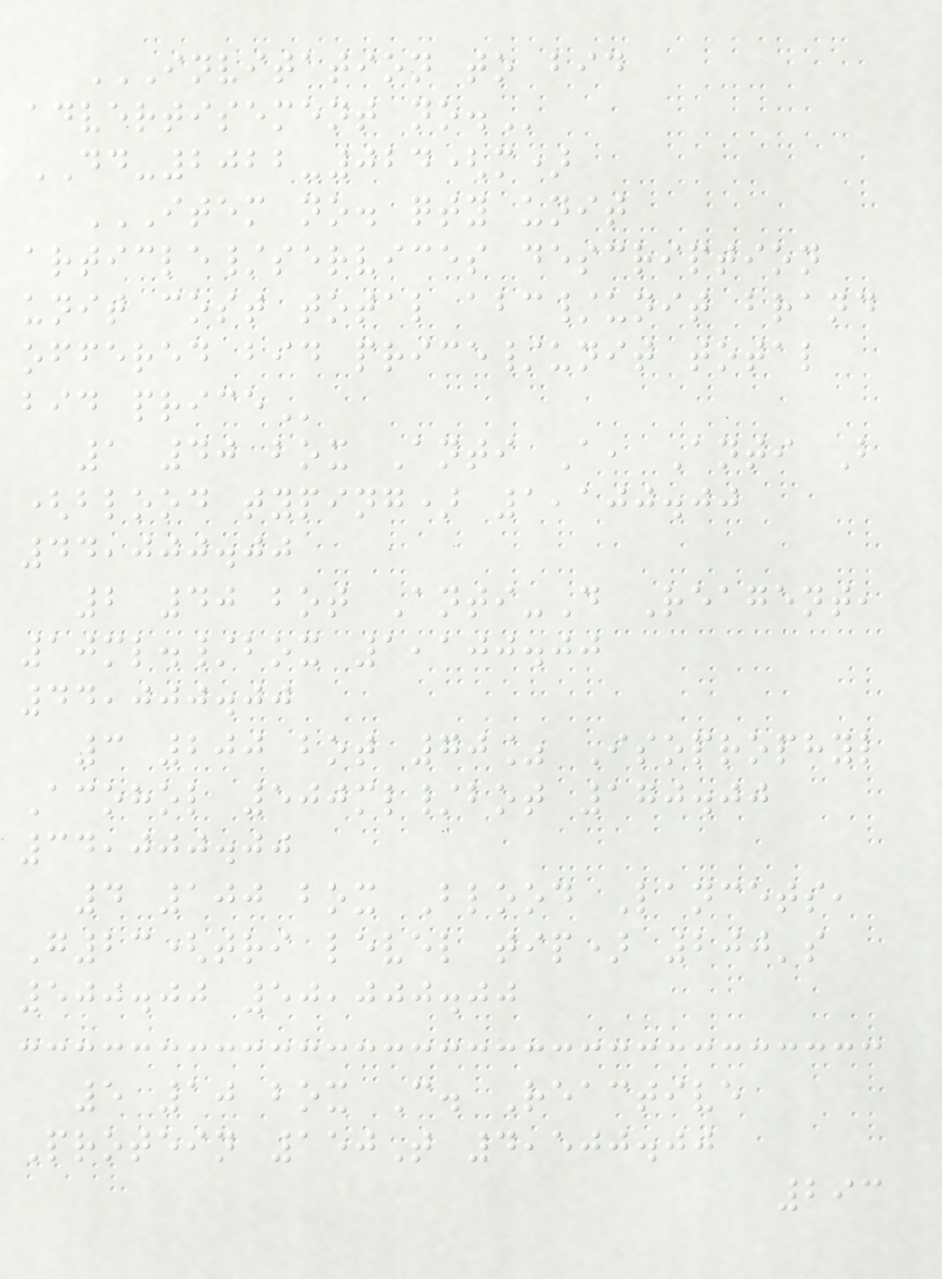INVITATION TO BID
ADVERTISEMENT NO.
DD-2022-024(m)
ITEM NO. QTY UNIT
ARTICLE/SERVICES DESCRIPTION
UNIT COST TOTAL ABC/UNIT BRAND
OFFERED BID PRICE/UNIT TOTAL
BID PRICE
1 40 box Anti A, Anti B
(blood typing) 1,100.00
44,000.00
2 40 bot Anti-D Reagent,
10ml./box 1,100.00
44,000.00
3 200 bot 70% Isoprophyl
Acohol 500ml/bot 170.00
34,000.00
4 100 box Blood Lancets,
G23(tri level tip) 200's
500.00 50,000.00
5 10 box C. Reactive
Protein 150T 4,500.00
293
